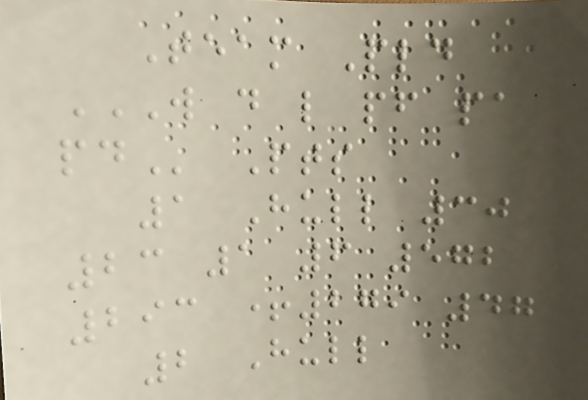Team Pld
W D L PF PA
PD Pts
1 Hull 30
23 1 6 572
293 +279 47
2 Hull
